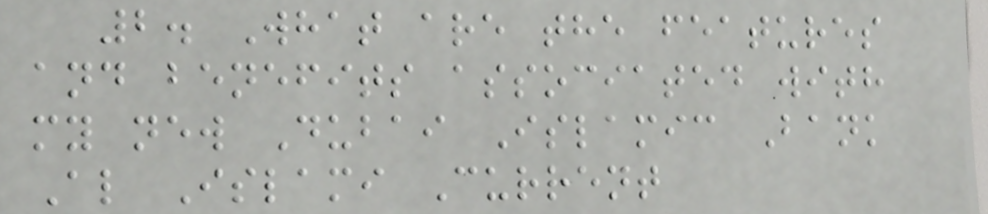2. What are the features
and benefits associated with
my new Dubai Islamic Bank
Al Islami Current
